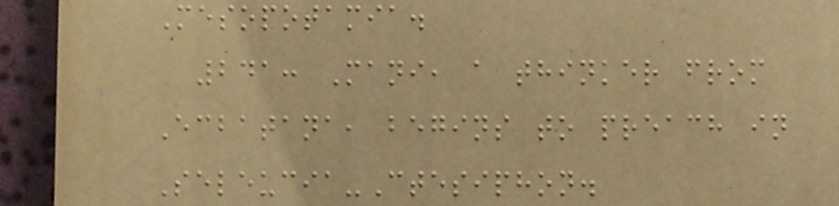Mesopotamia.
241: Mani, a thinker from
Ecbatana, begins to preach in
Seleucia-Ctesiphon.
